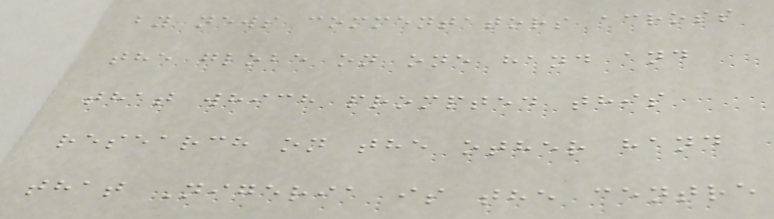by news commentators across
the globe on one hand and
that which prompted this
research on the other hand
that Nigeria is the centre
